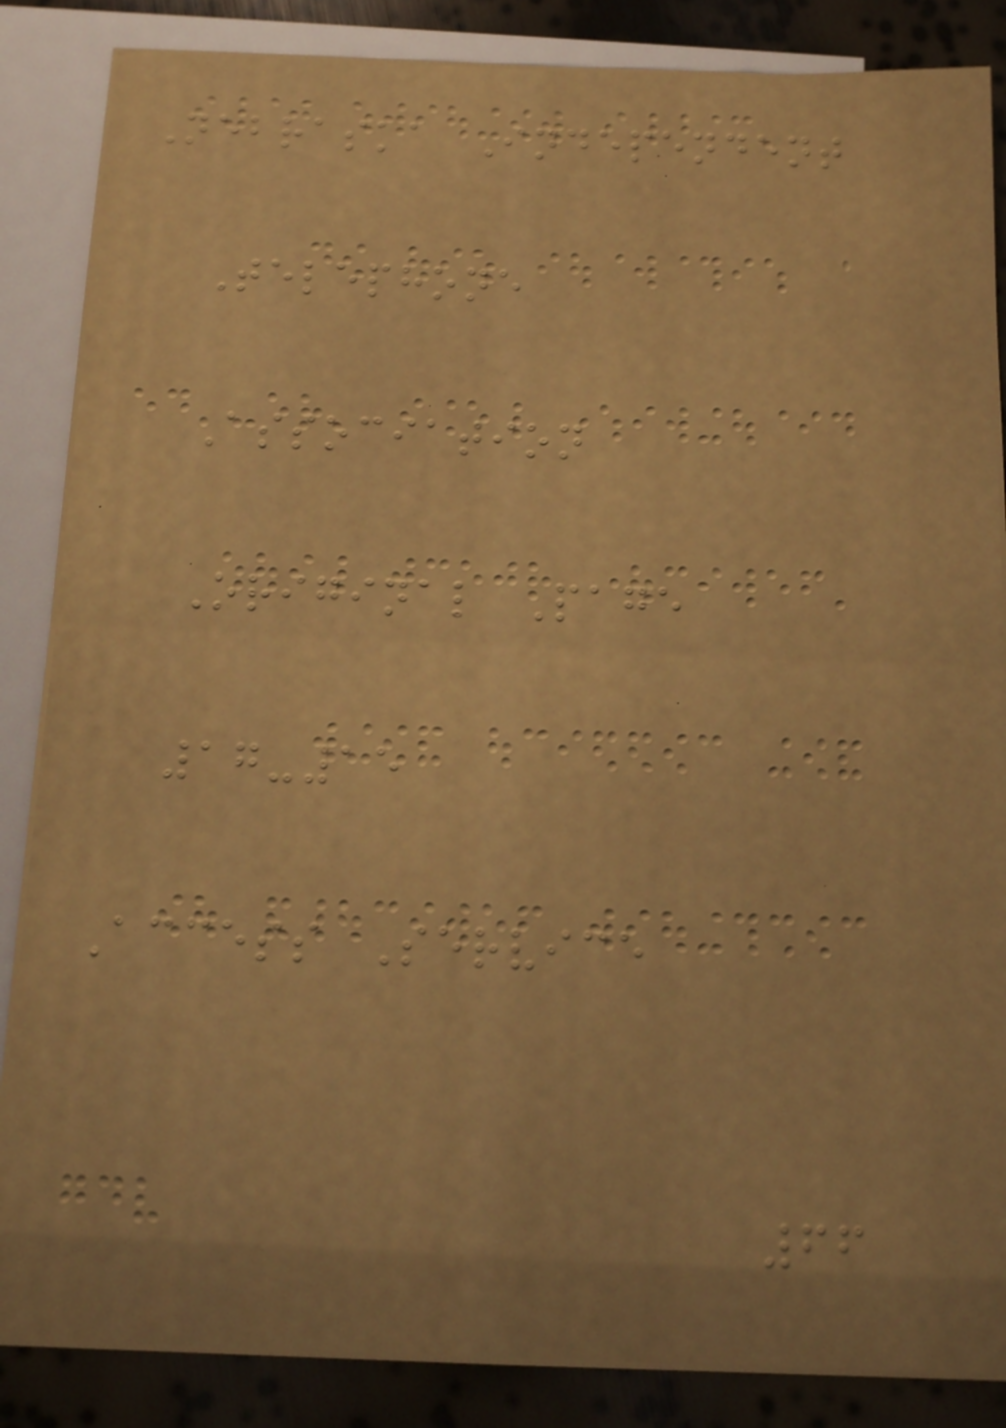Nebraska Independent
Telephone
Association
Original Page
17-15
Access Service
66
